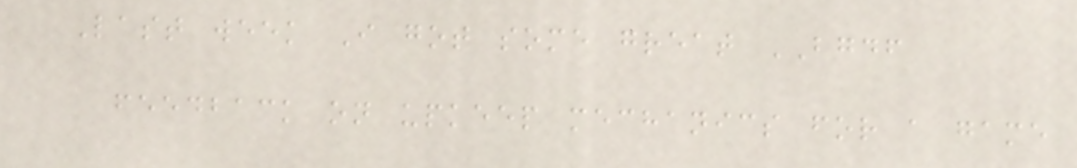Last week I got some great BGDF
feedback on upkeep mechanics for a game
